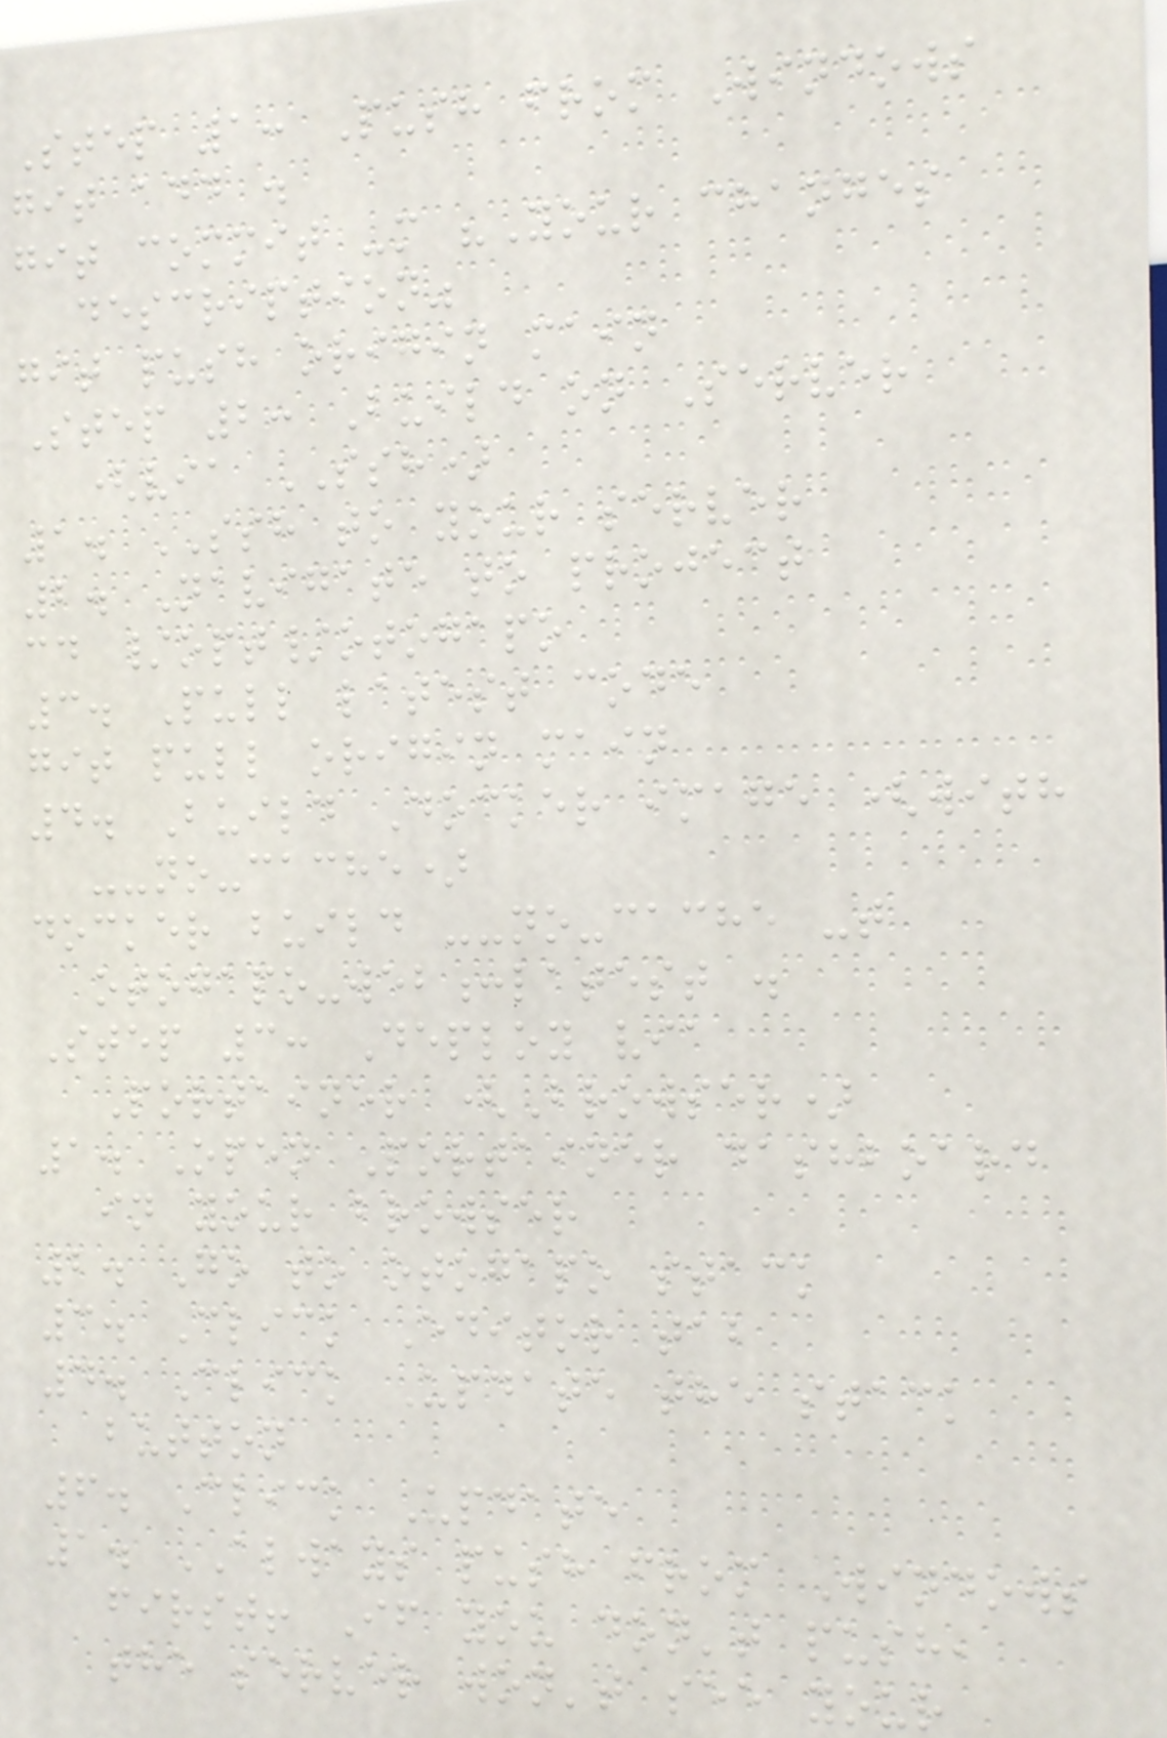Step 1: Push from Windows
git add .
git commit -m "Your changes
description"
git push origin main
Step 2: Build on Server
(via SSH)
1. SSH to your server
2. Navigate to project
cd /opt/otogapo
3. Pull latest code
git pull origin main
4. Build Docker image (with
--no-cache)
docker build --no-cache -t
otogapo-web:latest .
Step 3: Deploy via
Portainer (Browser)
1. Open Portainer dashboard
in your browser
2. Go to otogapo stack
3. Click Editor tab
4. Click Update the stack
button
6. Click Update
1. ALWAYS push from Windows
first! If you don't push,
the server won't see your
